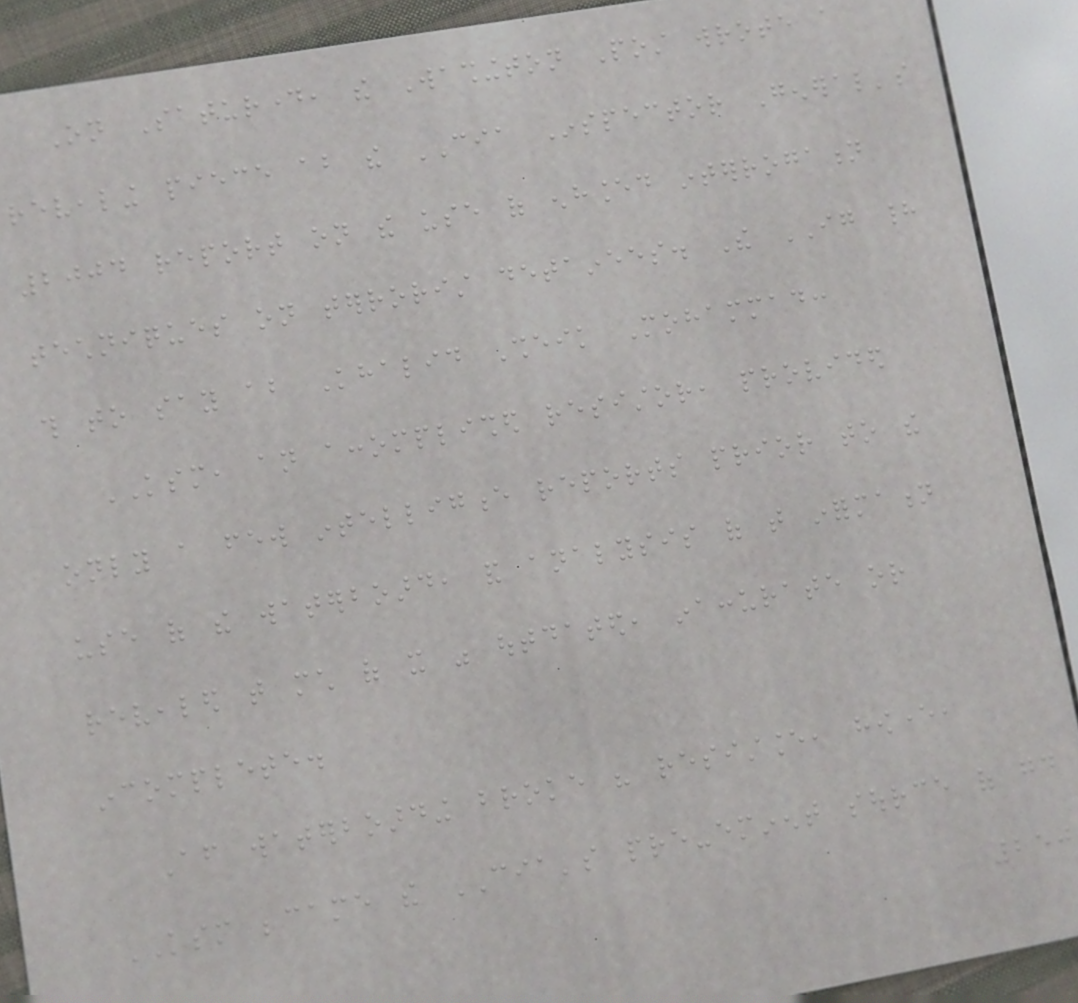On Saturday, the Washington Post wrote a
revealing piece about the CIA Inspector General's
2004 report on the use of enhanced interrogation
techniques on terrorist detainees. The IG had
this to say about Khalid Sheik Mohammad:
KSM, an accomplished resistor, provided
only a few intelligence reports prior to the
use of the waterboard, and analysis of that information
revealed that much of it was outdated, inaccurate or
incomplete.
After waterboarding broke his resistance, however,
KSM became the CIA's pre-eminent source of good
250
